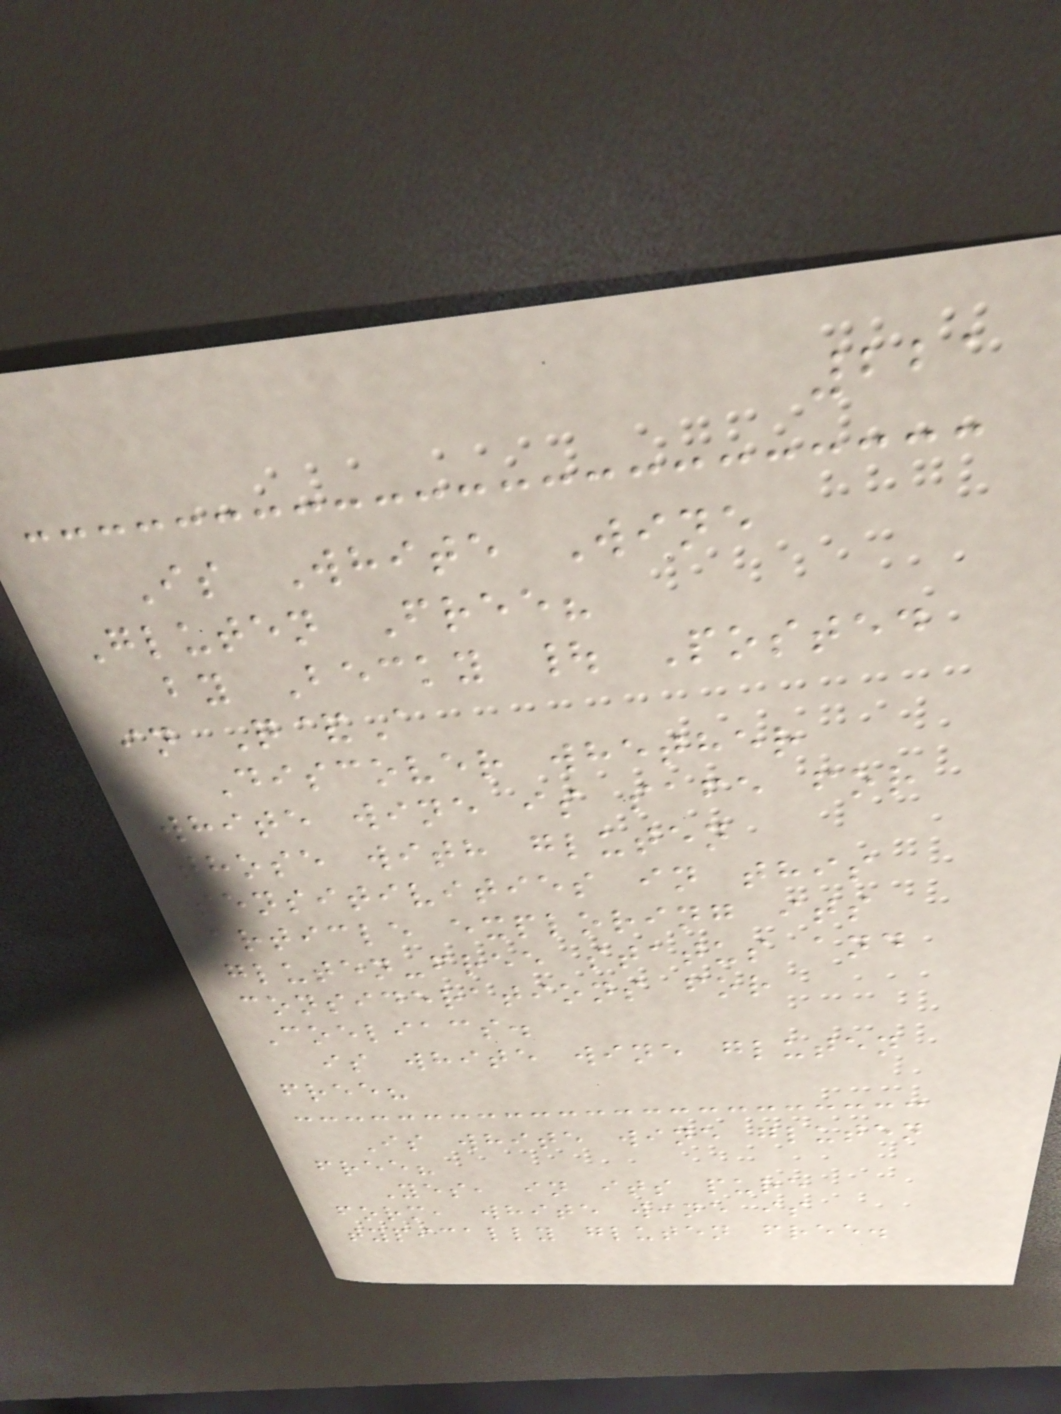221
Is White Wine
Gluten Free?
by Becky | Posted
in Q&A
Discover whether
white wine is safe for
those with gluten
sensitivities in this
article exploring its
gluten-free status and
considerations for
Coeliacs.
is white wine gluten
free?
Is white wine gluten
free?
Yes, in its pure
form, white wine is
typically gluten free.
